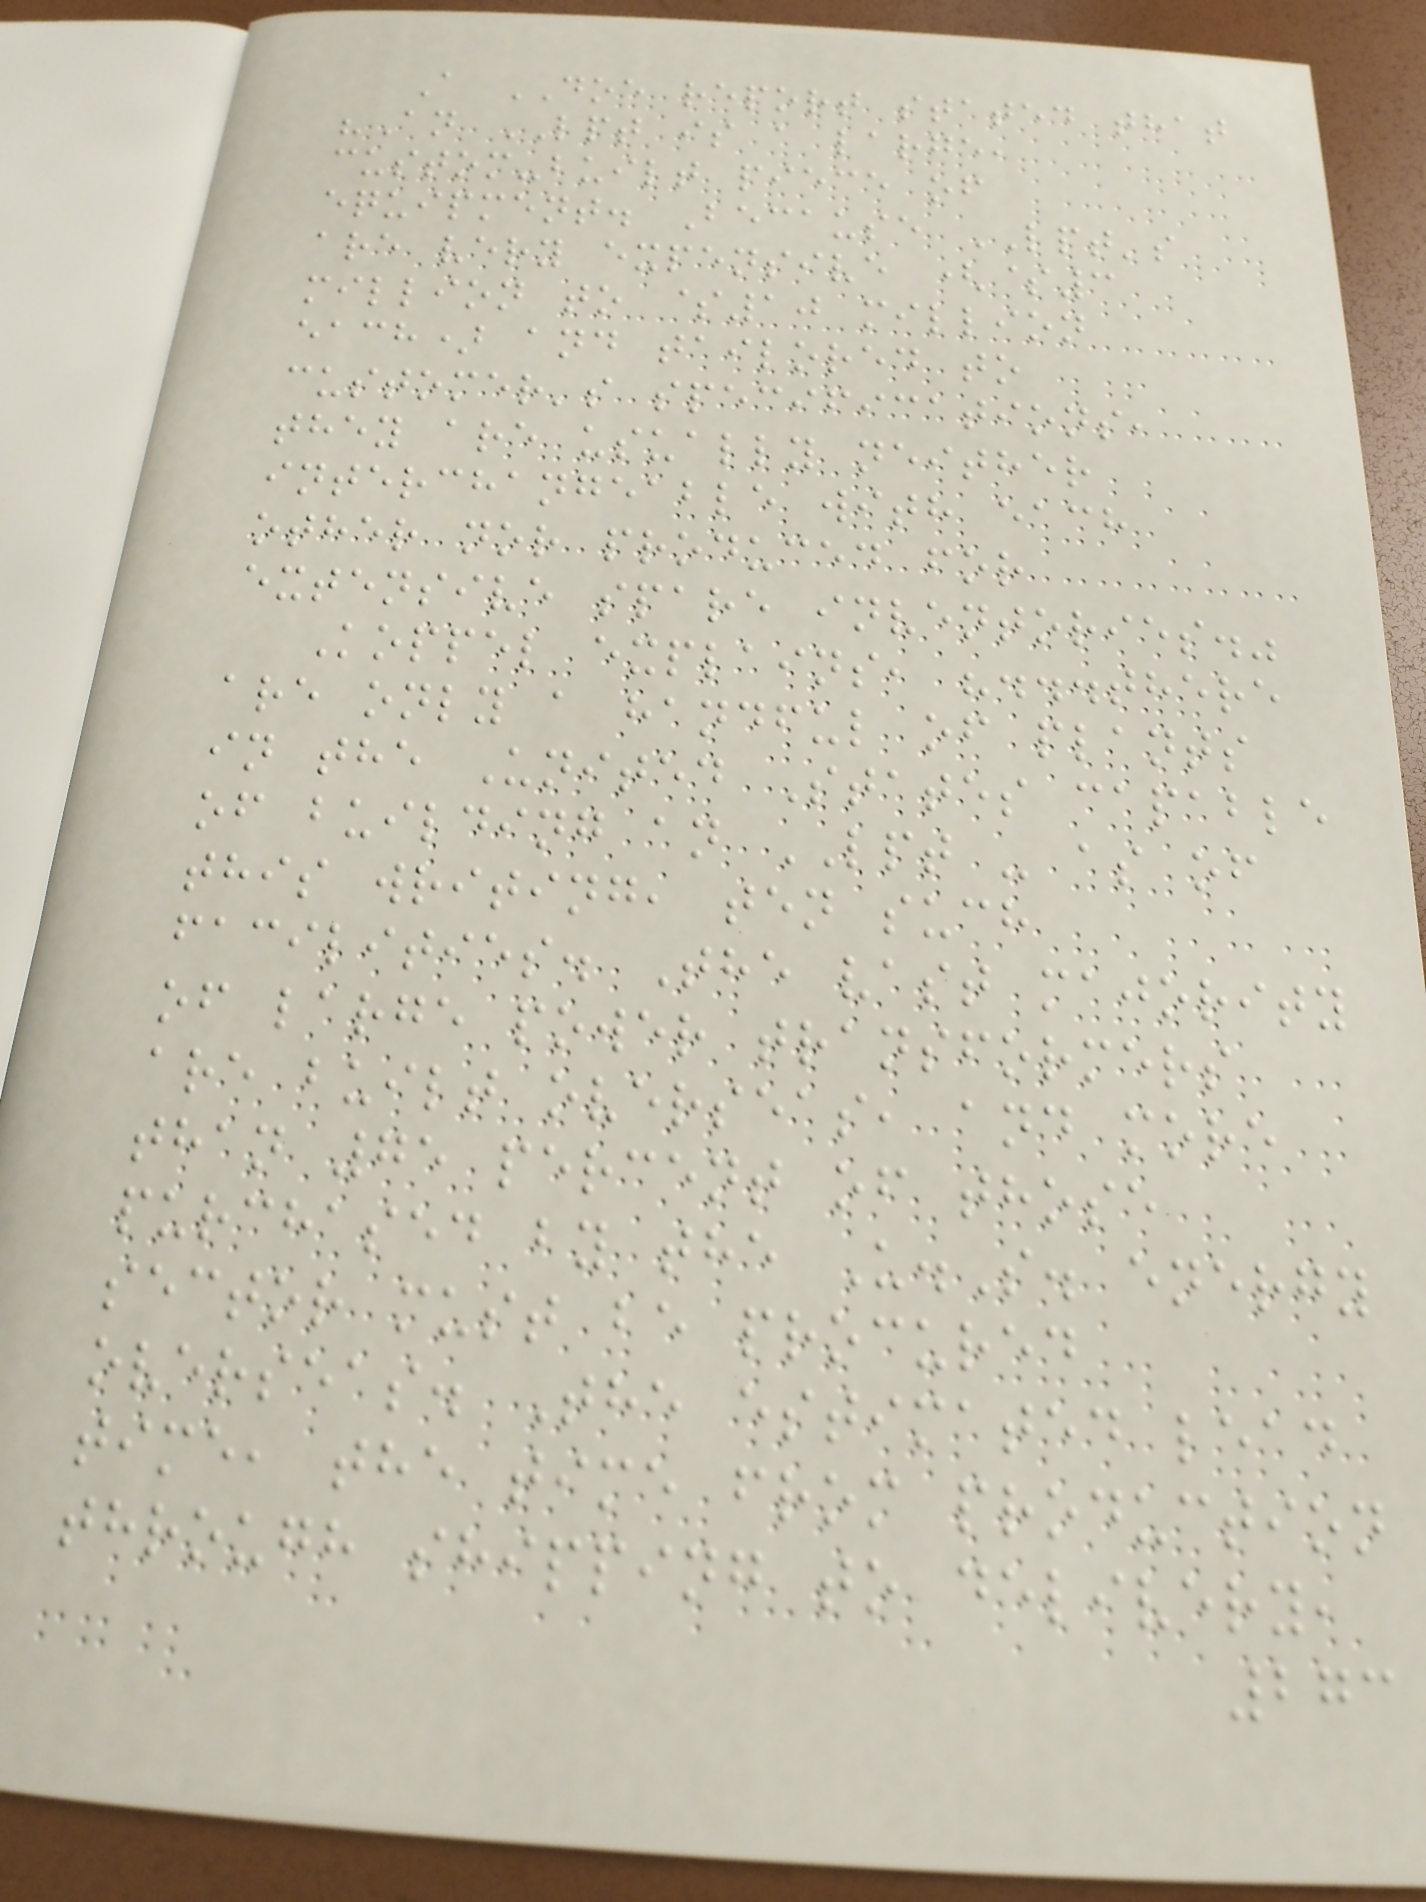A DOE report stated that
"An LPT is a large,
custom-built piece of
equipment. Because LPT's
are very expensive ($3
million to $10 million
each) and tailored to
customer's specifications,
they are usually neither
interchangeable with each
other nor produced for
extensive spare inventories."
Koppel explains, "...there
are only a handful of plants
in the United States capable
of building an LPT - as of
this writing, ten such
facilities. The vast majority
of large power transformers
are built overseas, and more
than 75 percent of those
purchased by the U.S. energy
sector must be procured
overseas. The estimated lead
time, the time from production
through shipping to delivery,
273
